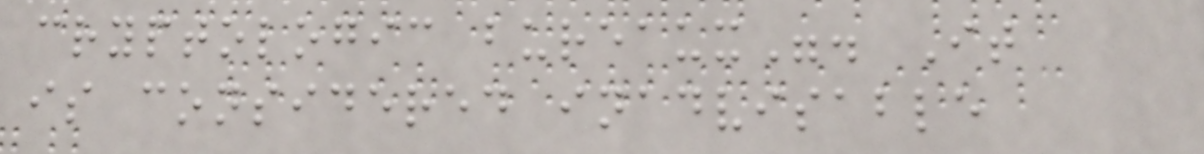cryptologic bureaux". It
is considered inadvisable
